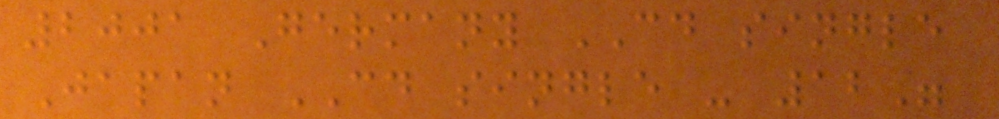2001 Germany CD single
Japan CD single - 12"
